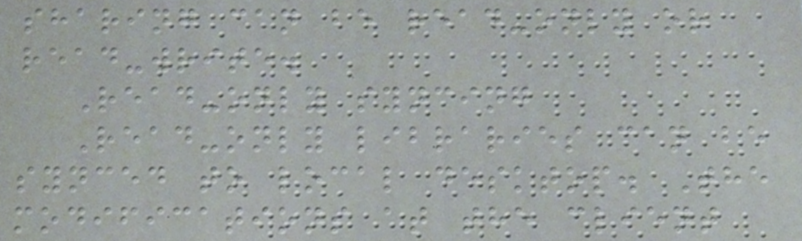sharing can be read-only or
read-write.
Read-only syncing
Read-only libraries can be
synced to local desktop. The
modifications at the client
